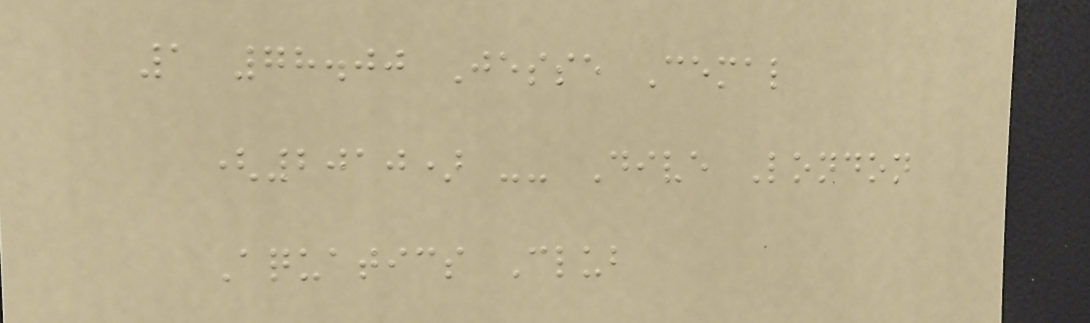1 78.00 Jesse Cemal
(2010) -- Dive London
Aquatics Club
